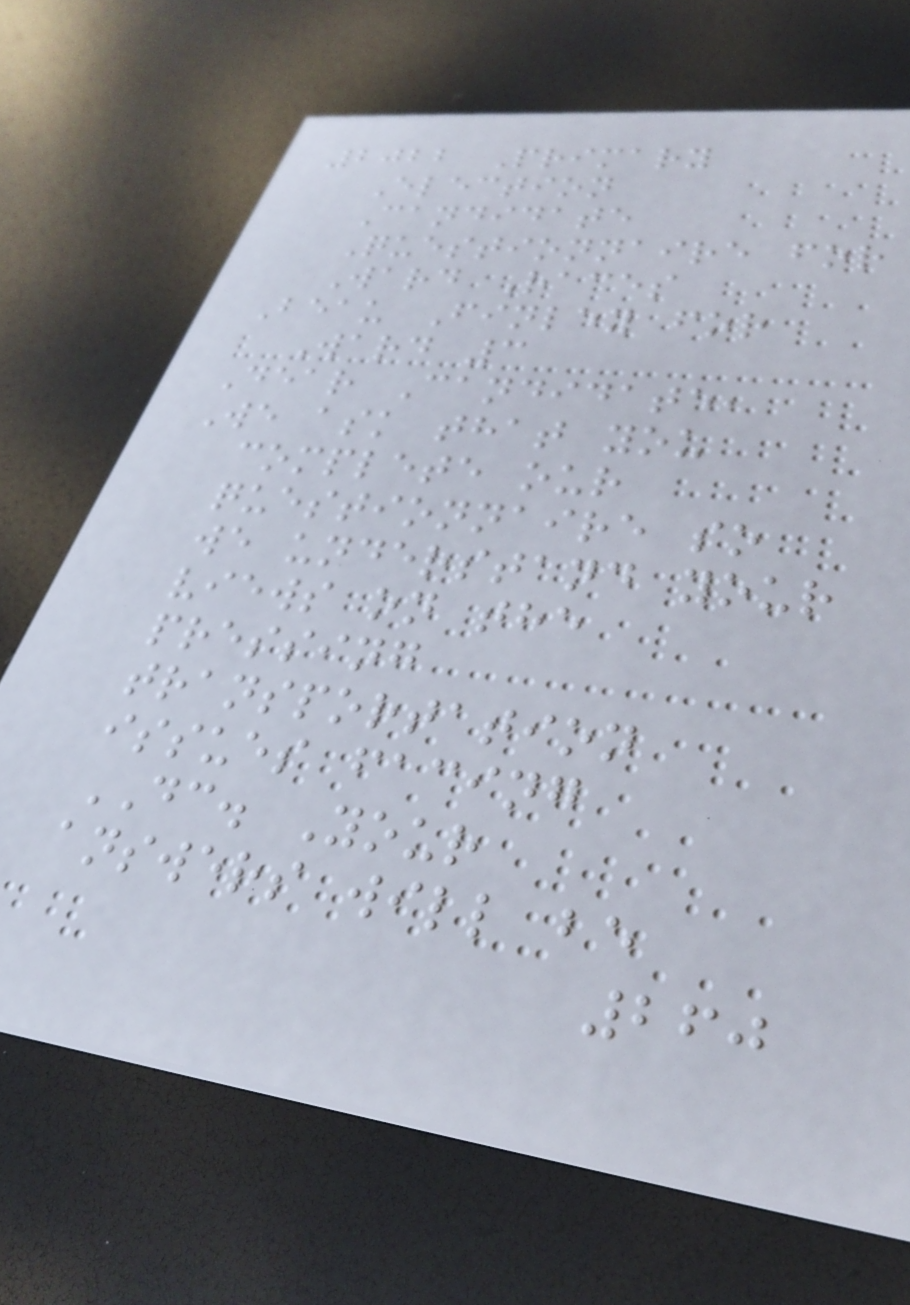2022 Primary
Election
Candidate
Questionnaire for
Ward Races
Beau Finley for
Ward 3
Dear Candidate,
We ask that you
complete our
questionnaire so
we understand your
views on the
pressing
transportation
issues facing
DC. Your
answers will be
260
